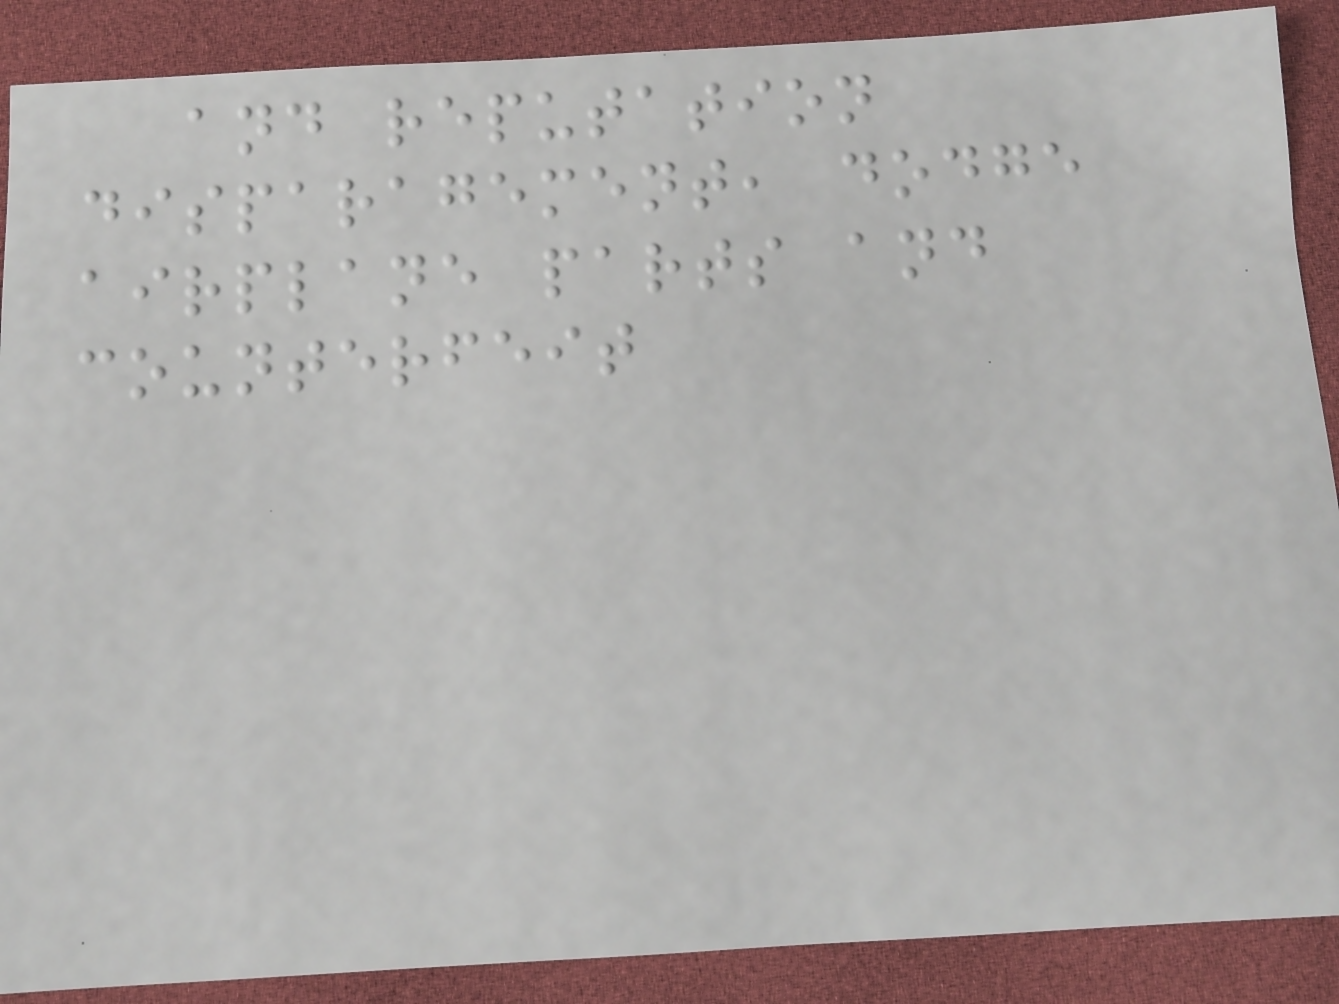and reputation
disparagement, dodge
airplane parts and
counterfeit
